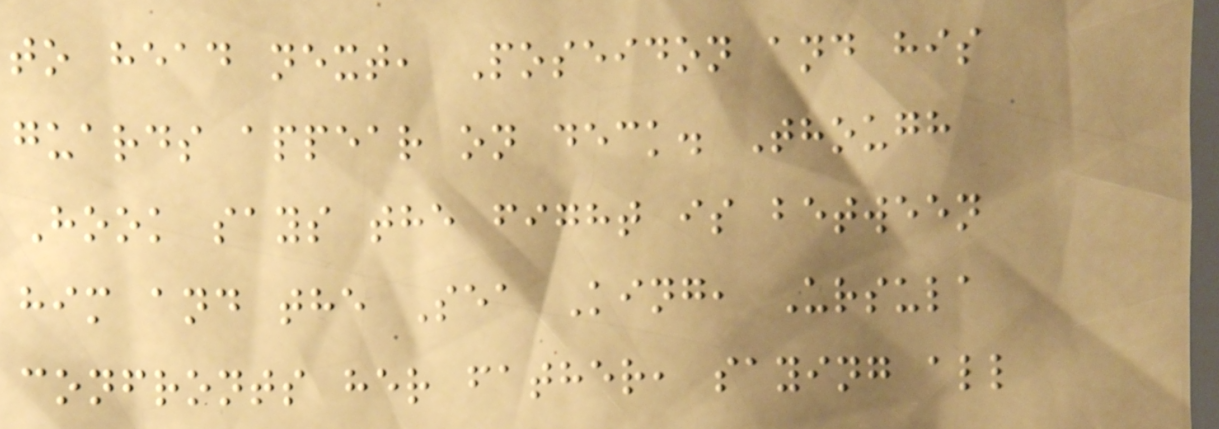to head next, Poseidon and his
guards appear on deck. Though
Hook says the fight is between
him and the Sea King, Ursula
confronts her father, saying all
